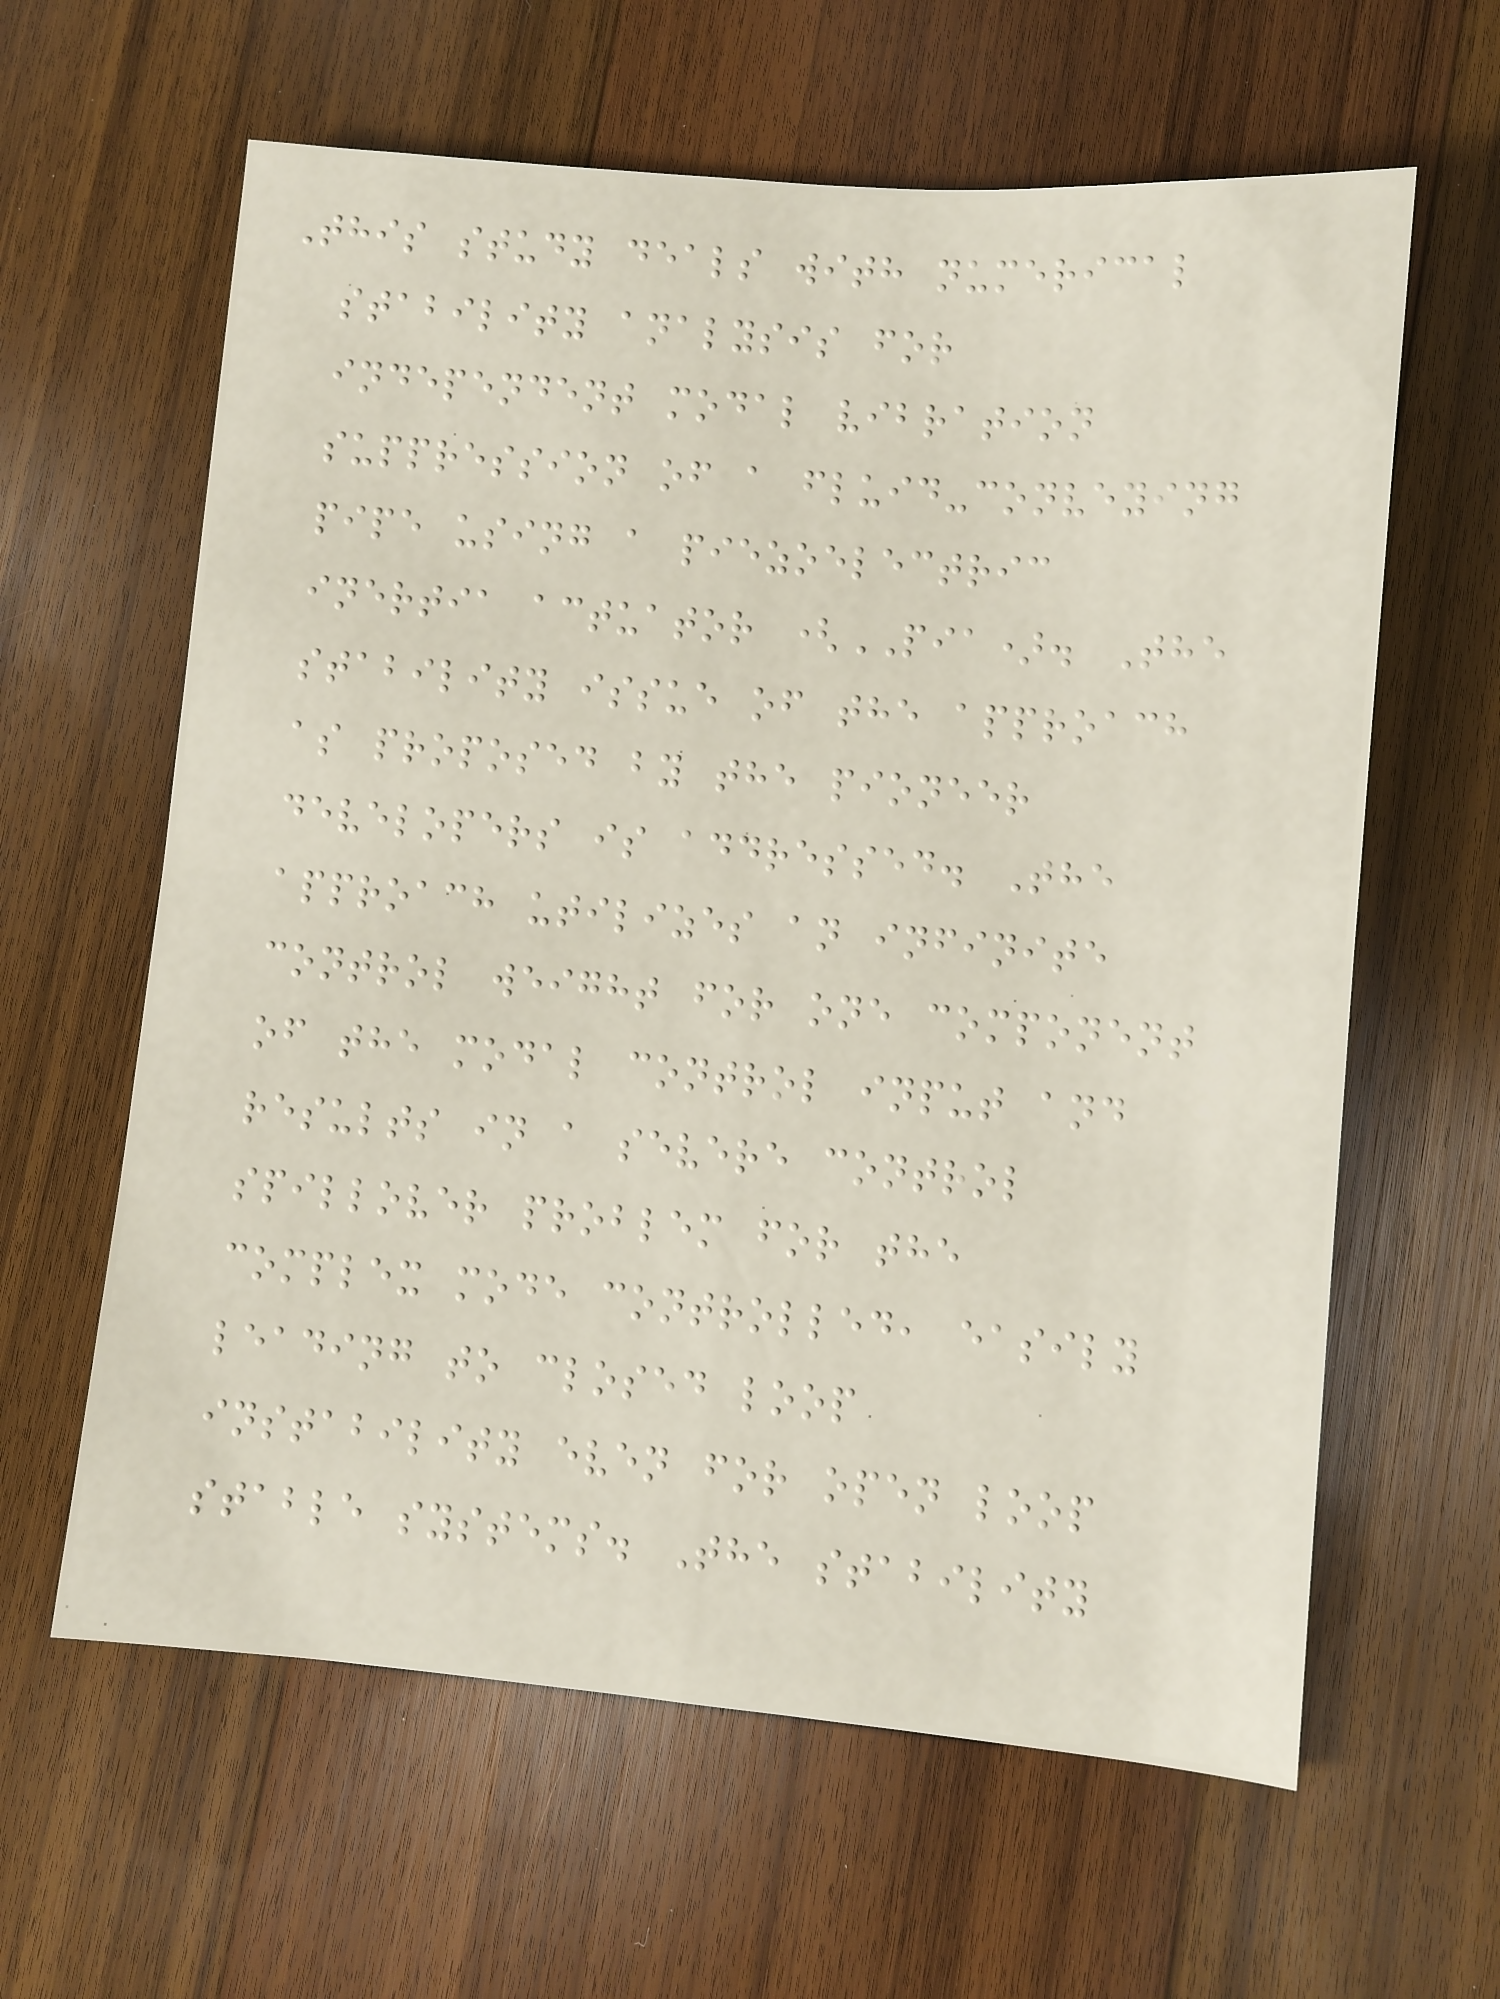This study deals with numerical
stability analysis for
independent modal vibration
suppression of a fluid-conveying
pipe using a piezoelectric
inertia actuator (PIA). The
stability issue of the approach
as proposed by the pioneer
developers is addressed. The
approach utilizes an infinite
control weight for one component
of the modal control input and
results in a severe control
spillover problem for the
complex mode controlled, easily
leading to closed loop
instability even for open loop
stable systems. The stability
